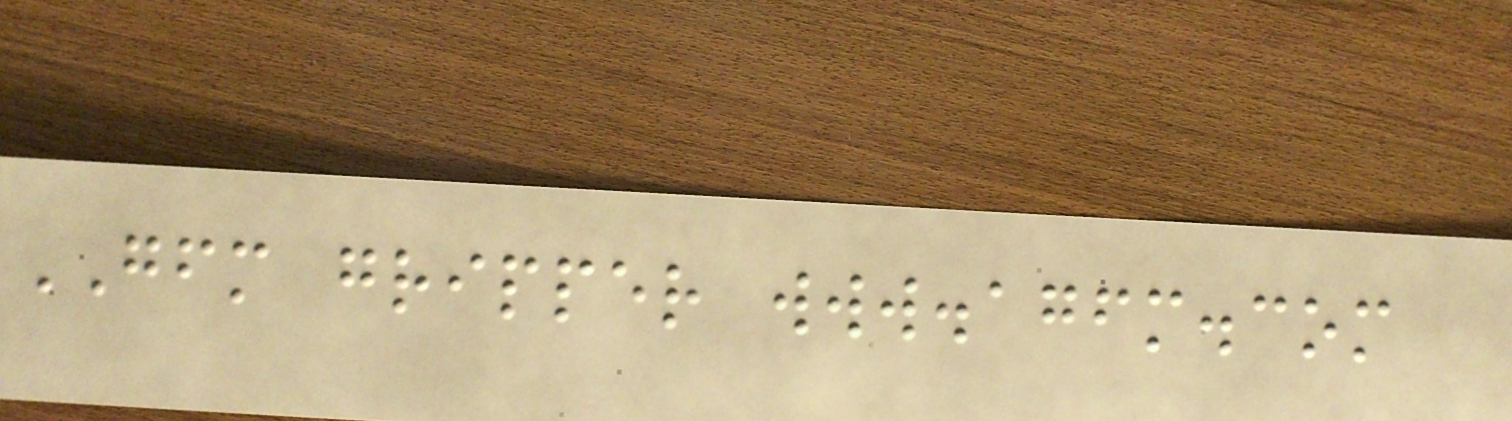GFM gripper www.agfm.com
